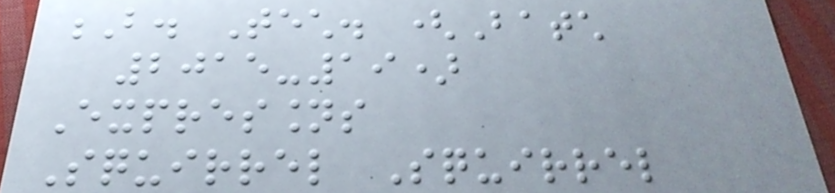B. Tech. (Batch
2015-19)
Expressions
Squirrel Squirrel
